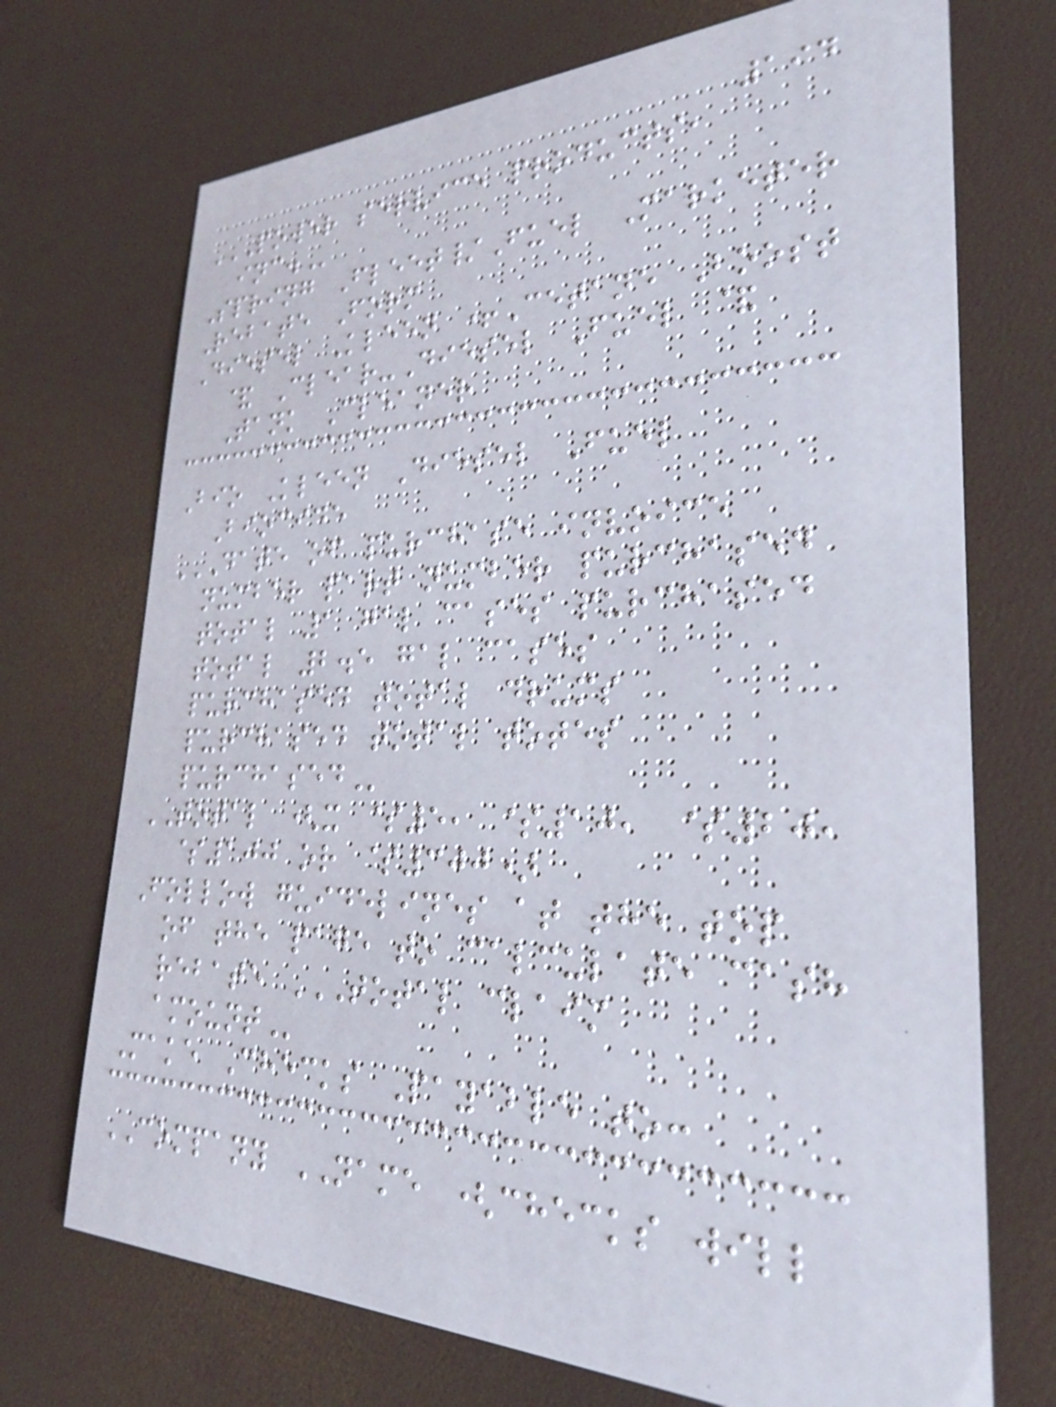194
POWER SERVICE PRODUCTS,
INC.
Spring Fleet/Fuel Marketer
Rebate Form
Diesel Kleen +Cetane Boost
& Clear-Diesel Fuel &
Tank Cleaner
Bio Kleen Diesel Fuel
Biocide
DATE OF PURCHASE INVOICE
NUMBER PART NUMBER PURCHASED
TOTAL 1 GAL CASES PURCHASED
TOTAL 2.5 GAL CASES
PURCHASED TOTAL DRUMS
PURCHASED TOTAL TOTES
PURCHASED
TOTAL (x $5, $10, $20,
$100 or $300)
Follow guidelines at the top
of the page to calculate cash
rebate TOTAL CLAIM
AMOUNT
Make Checks Payable to:
COMPANY NAME (checks will
